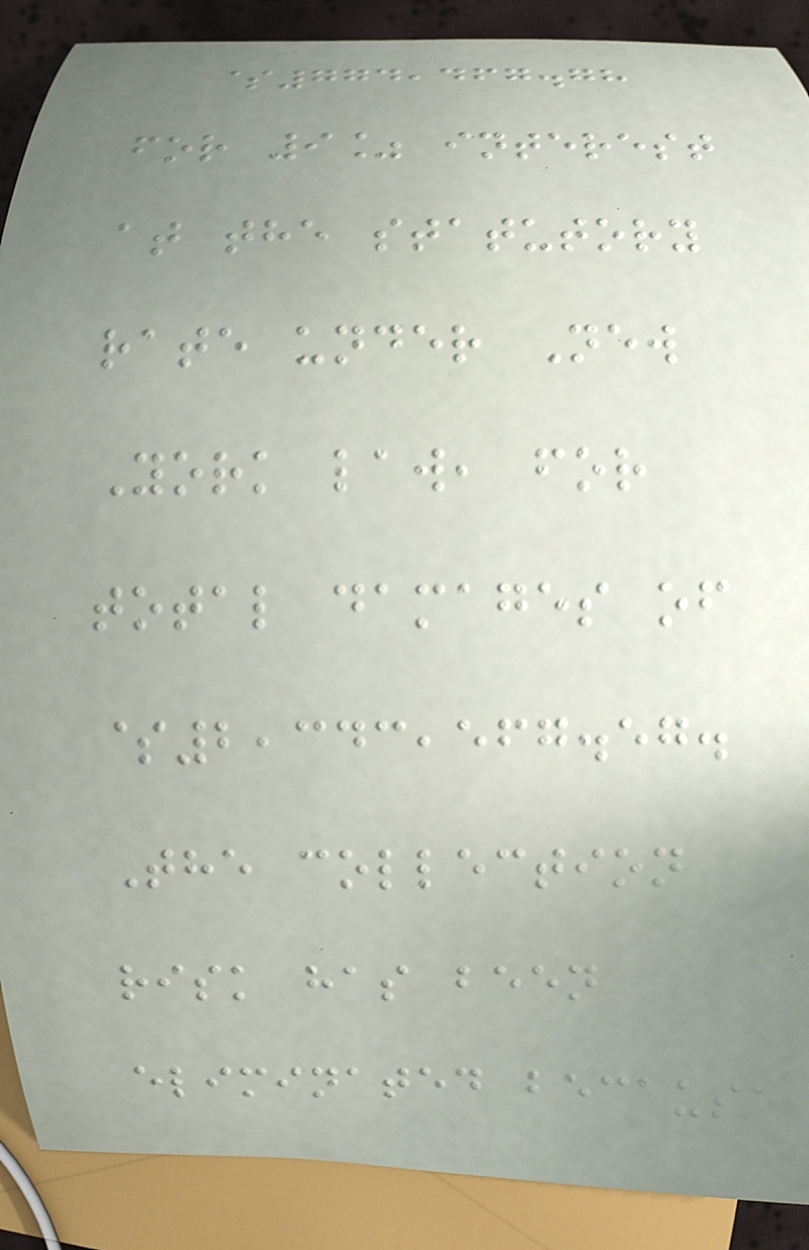$774,467.78
for 9% interest
at the statutory
rate under New
York law, for
total damages of
$2,343,567.57.
The collection
risk has been
eliminated because
